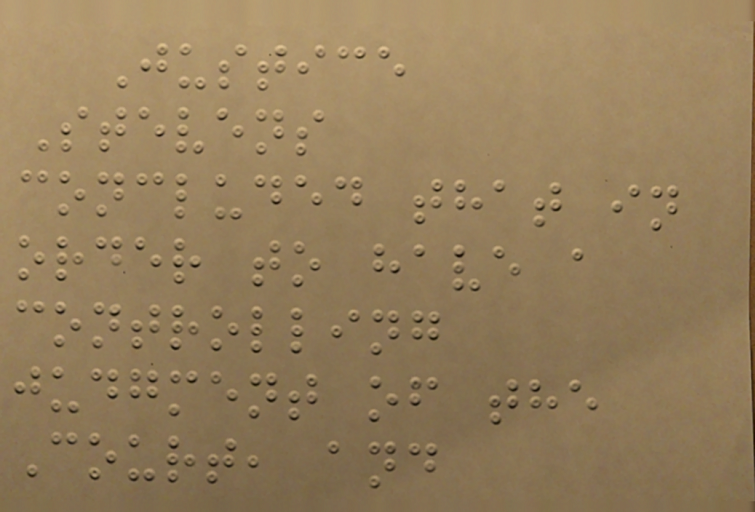Justice
Stevens
concluded that in
order to have a
controlling
judgment of the
Court, and
